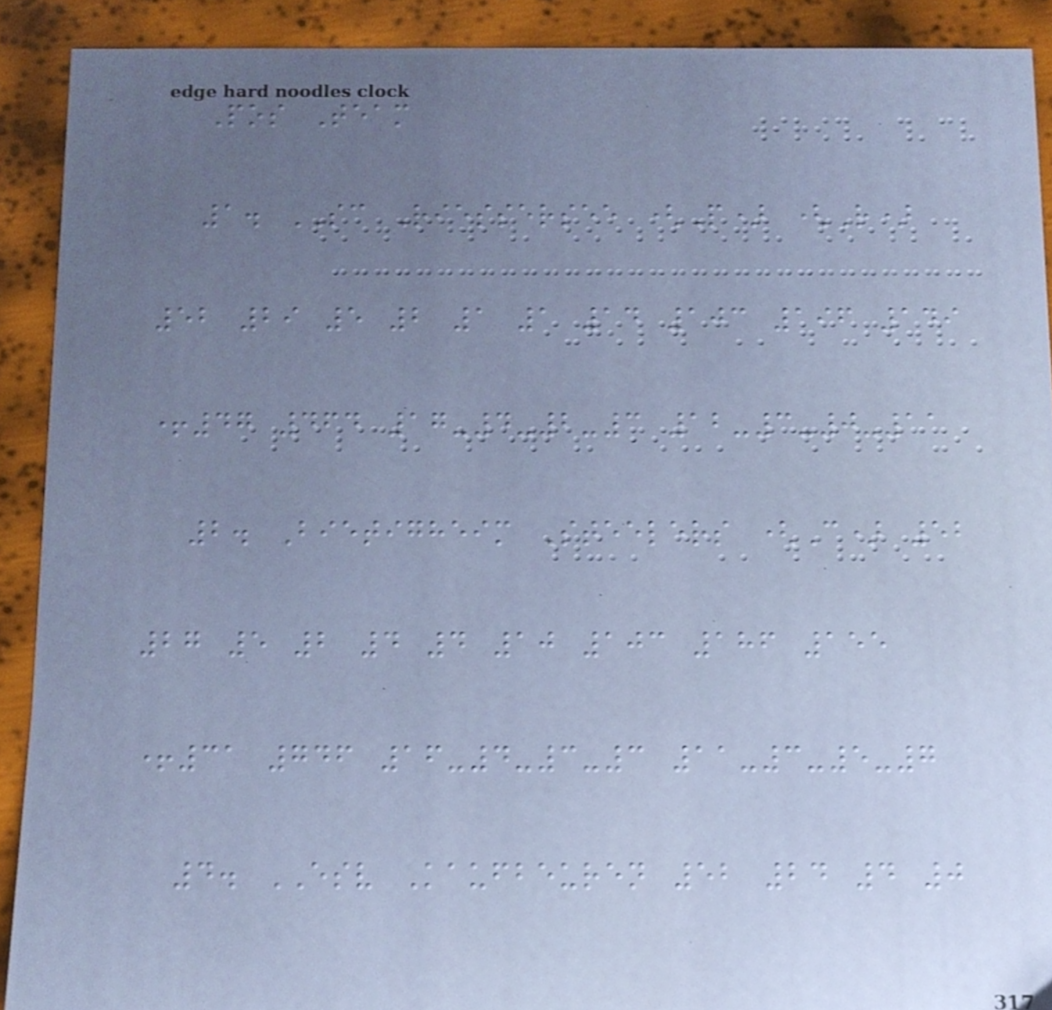Pos Team
1. SC Riessersee (P) (R)
52 29 5 2 1 1 14 103 196 149
+47 464 17-4-2-3 12-3-0-11
2. Bietigheim Steelers (C) 52
27 5 2 4 4 10 103 186 155
+31 746 16-4-3-3 11-3-5-7
4. ESV Kaufbeuren 52 24 4 0
